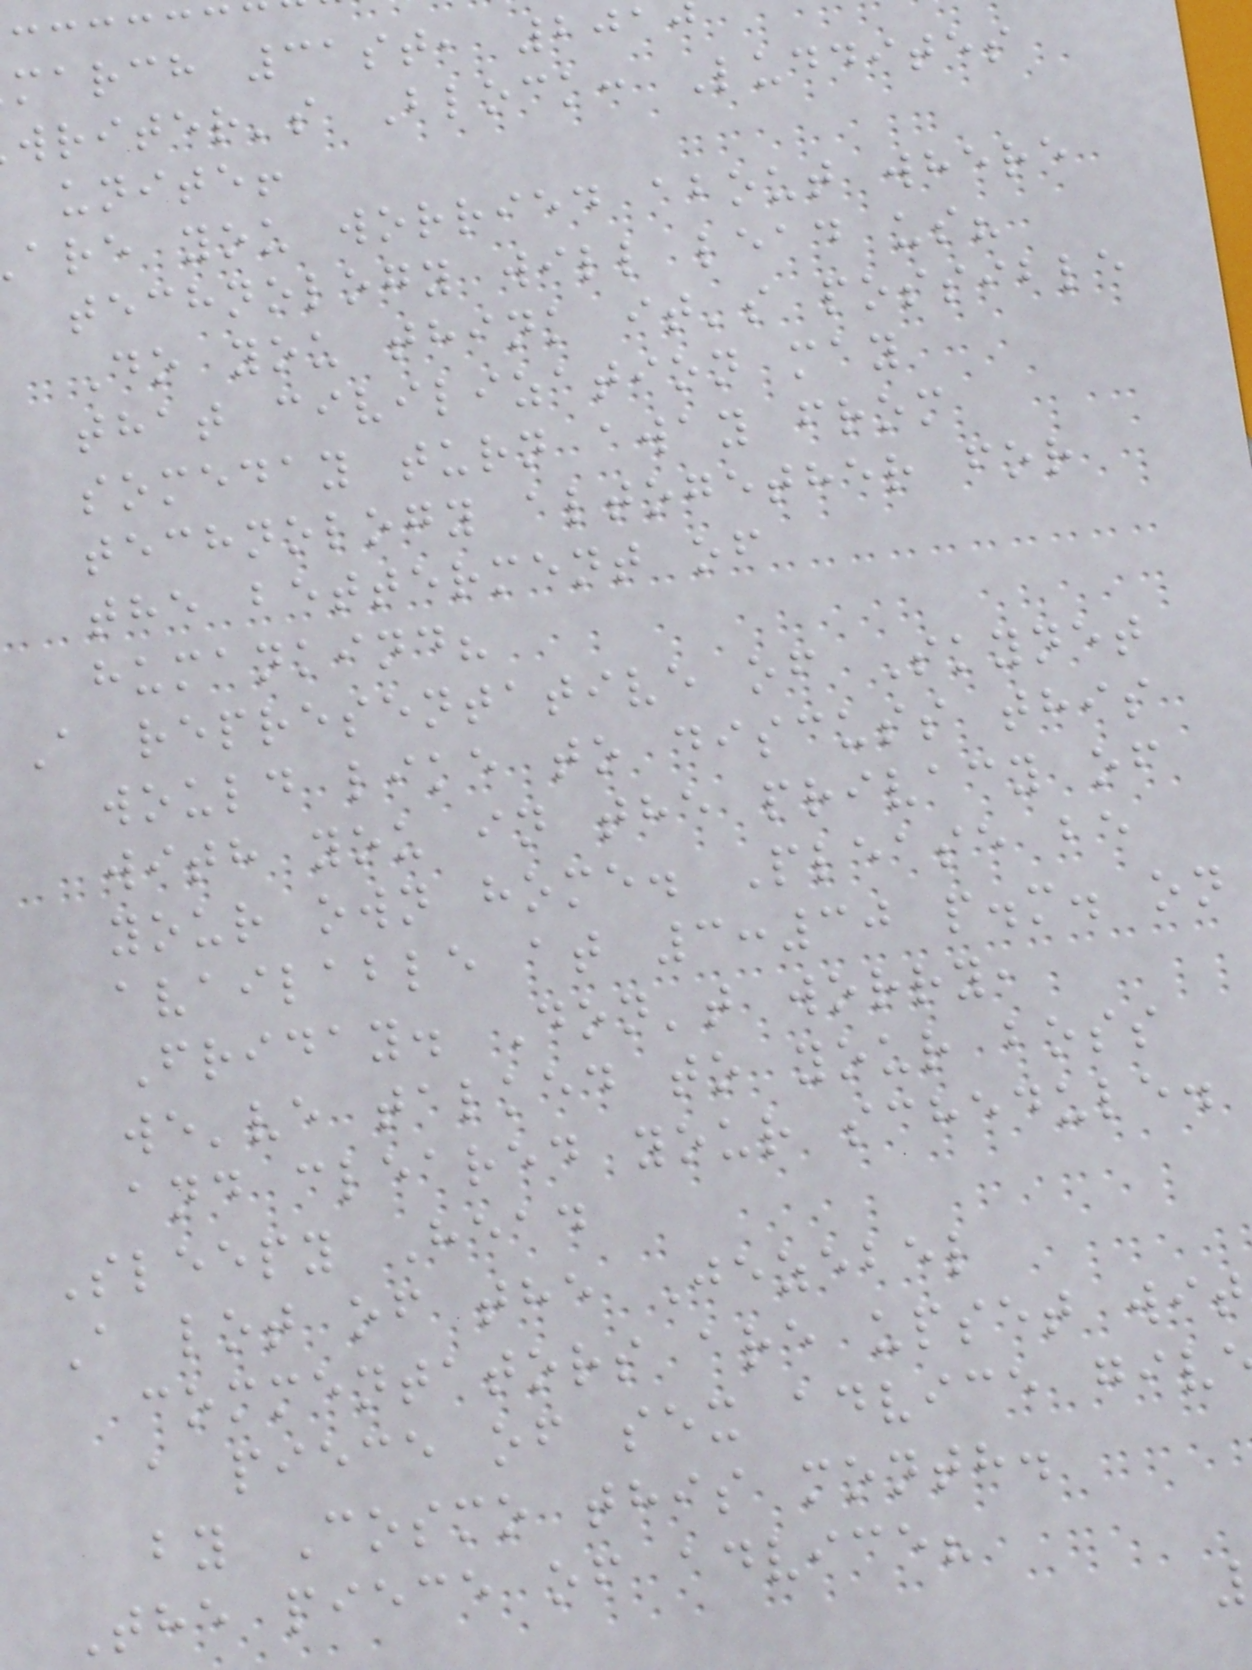march 31st, 201
writer's Block: Luddites
unite!
are you worried about where
technology will lead us?
Do you think it's possible
that civilization may
someday turn away from
technology altogether for
the betterment of
humankind?
A representative of Skynet
would like to discuss this
with you in the privacy of
your own home. Please be
available at 3:30 p.m. on
Friday. Don't worry,
we've talked to your boss
and cleared your schedule.
Sleepy Head
A lot of the Jezebel
commentators are upset wit
a piece of sex advice giv
by Cosmo this month.
The piece of advice?
